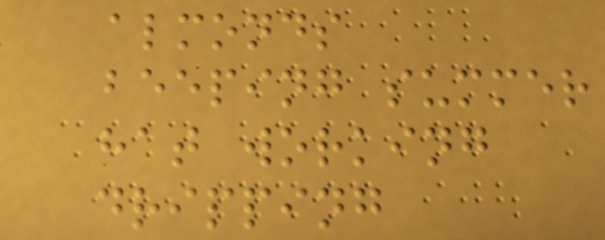almonds
beeping summer
hat working
dripping
